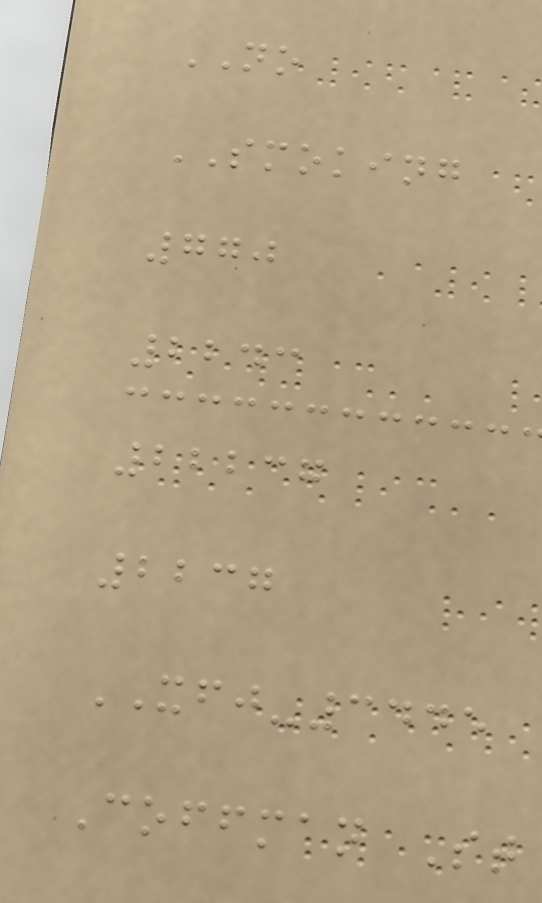NO
SMOKING
770
2243
22237
2237
XFJ-3445
Coffman St
